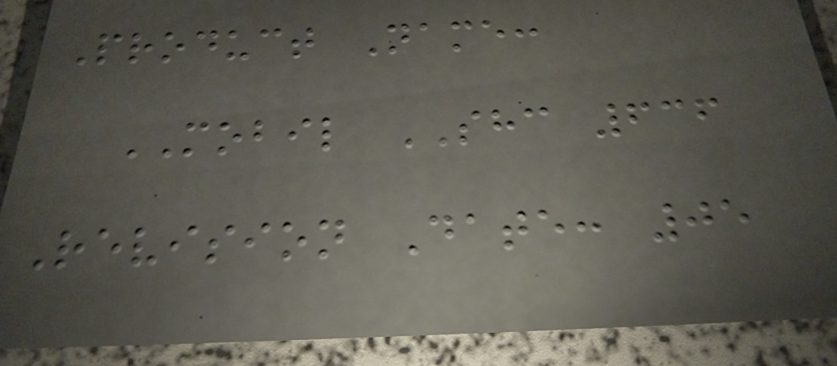Product Name:
MOBIL SHC 636
Revision Date: 05
